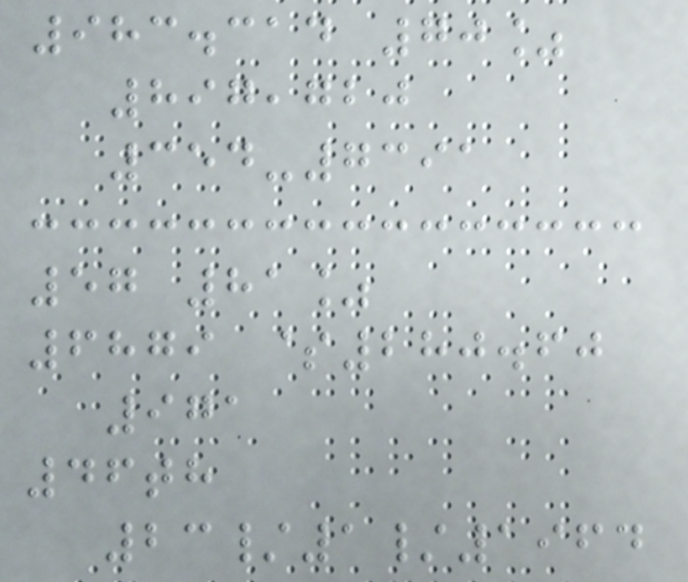983.314 70%
897,720
354-7391
57 81%
6879 $280.60
971
46th
23/1/1964
